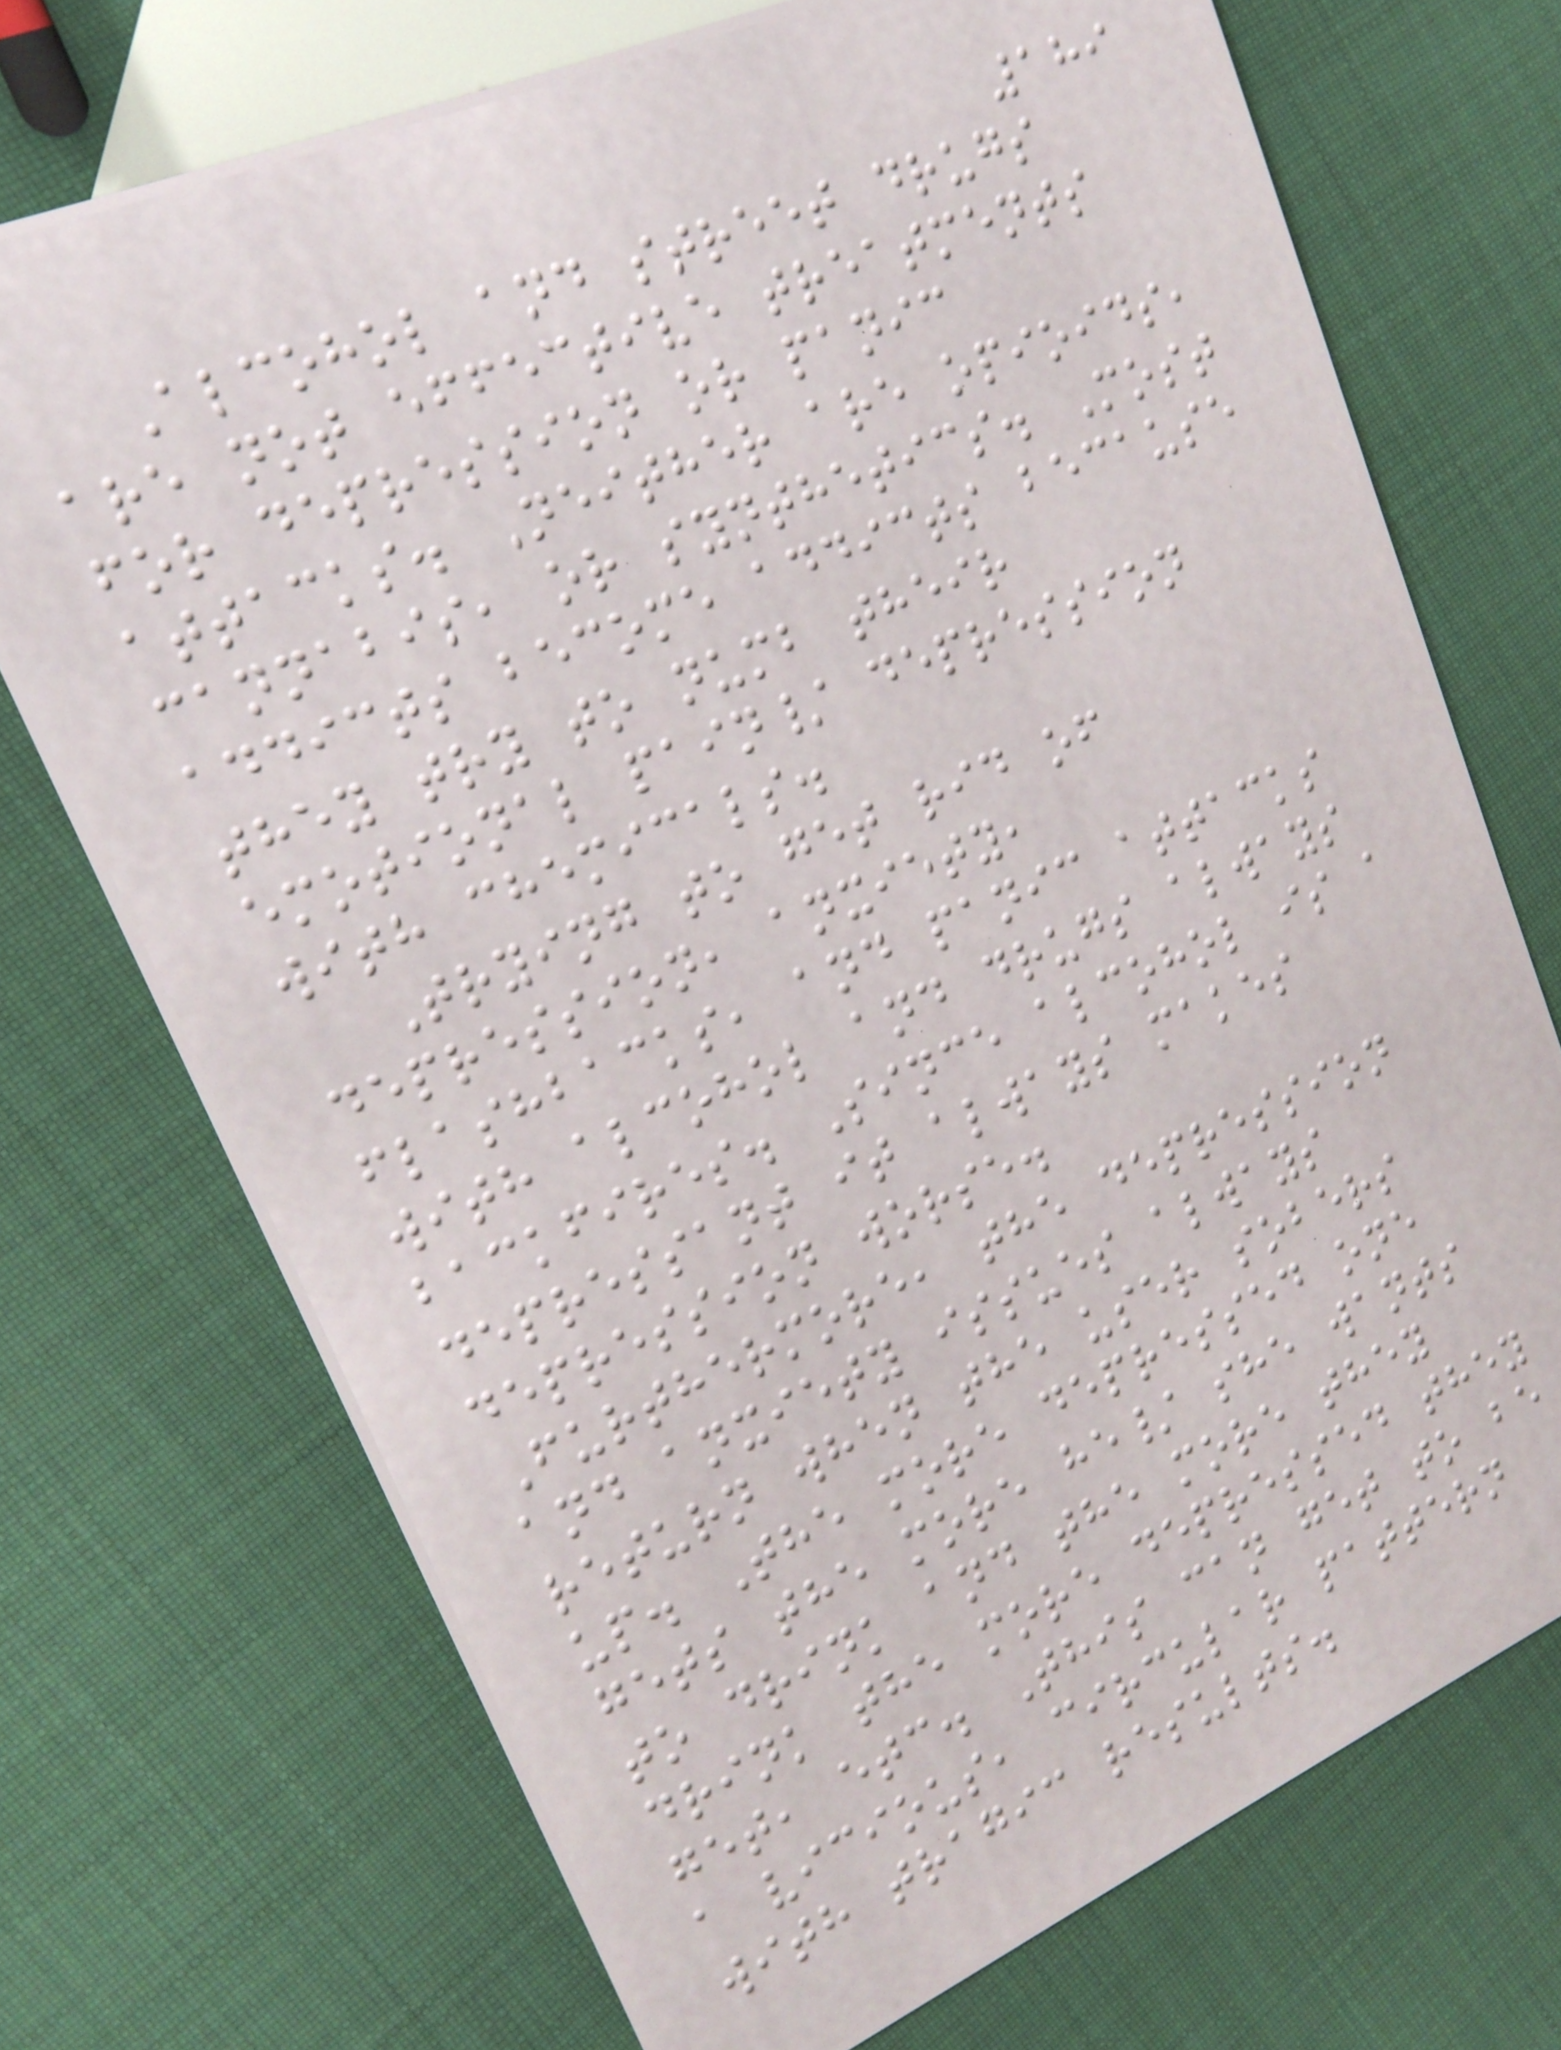189
Alcohol and street drugs
are not effective treatments
for depression or panic
attacks. Neither are opioids,
cannabis, or synthetics. Most
addicts become addicts because
they try to numb their
emotional pain/ depression
with chemicals.
Trying to get rid of
depression, anxiety,
flashbacks, and panic attacks
with alcohol and drugs always
backfires. Since alcohol is a
depressant it always makes
depression worse.
Furthermore, the depression
and anxiety issues always
return when the user sobers
up. The more depressed one
gets the more he/ she wants
to drink and the more they
drink the more depressed they
get, etc. This can get to be
a vicious, circular pattern
with tragic results.
